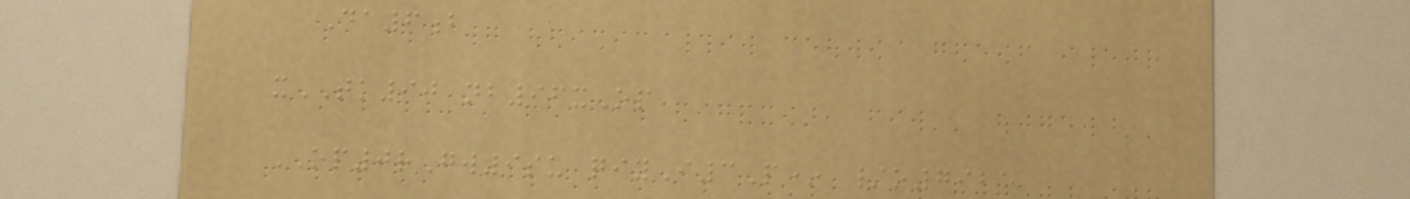Da6b
xTK90 nb96xOp
OP0rGw9su qiyI3P* /o7925
